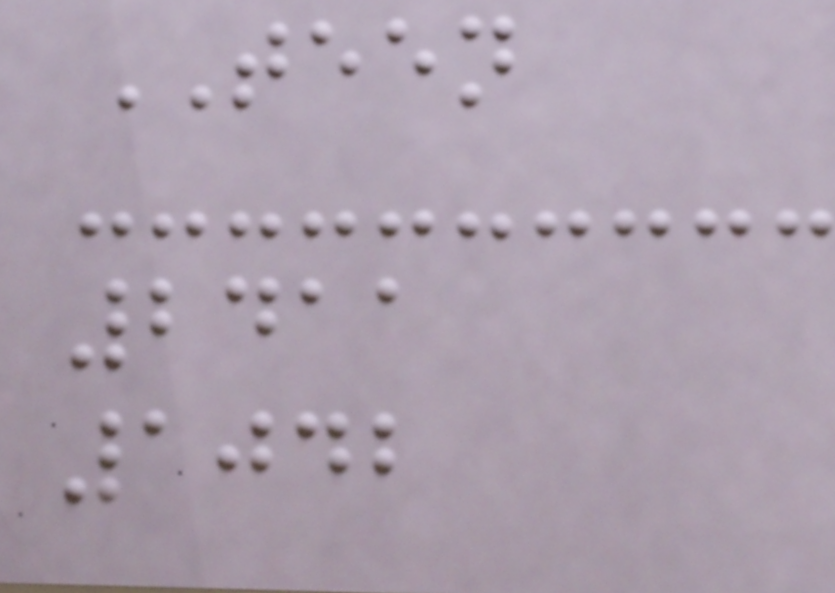TEEN
2411
1042
